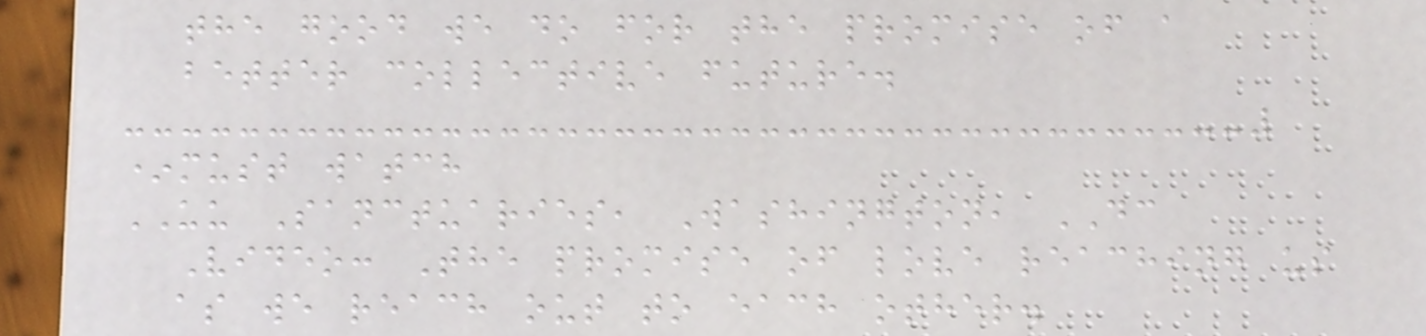the good we do for the promise of a
better collective future.
*must watch
UU Sanctuaries, Washington, DC
Video: The promise of love reaching us
as we reach out to each other.
